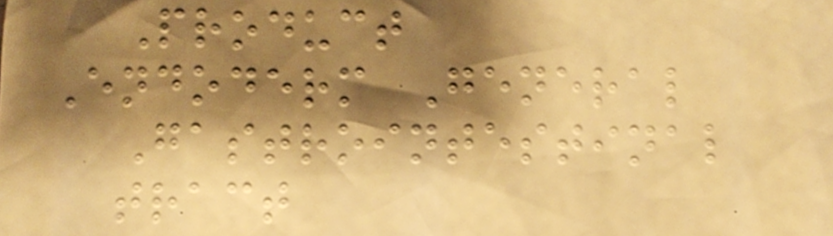Product
Endoderm General
Gastrointestinal
tract
